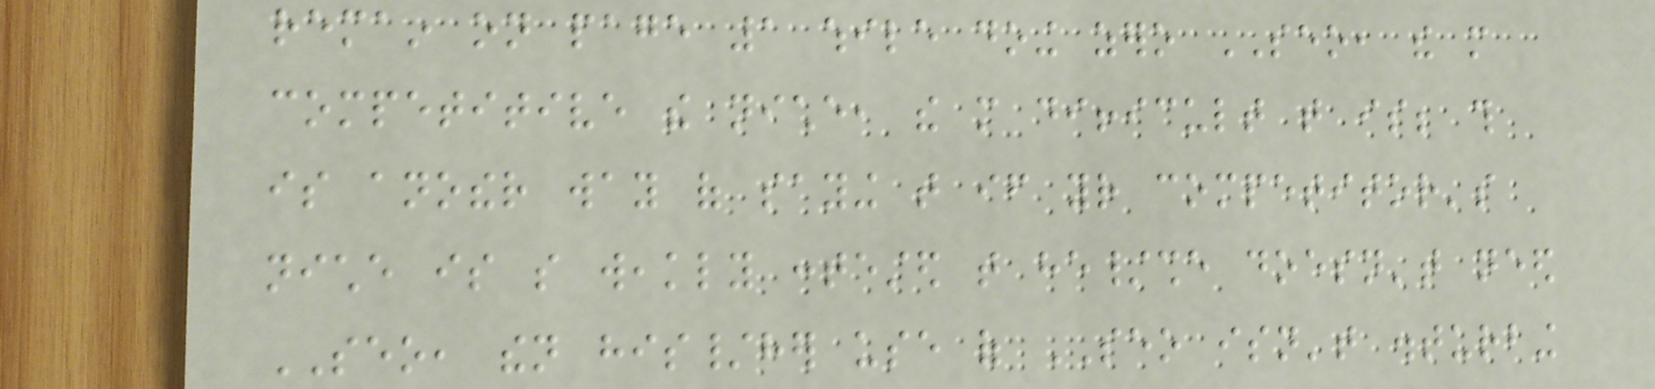remain on page 1 while doing zero SEO, the more
competitive the niche, the more difficult that is; this
is another way of saying that if your competitor's
niche is so weakly contested that he/she doesn't need
SEO, then his/her use of SEO isn't disturbing
